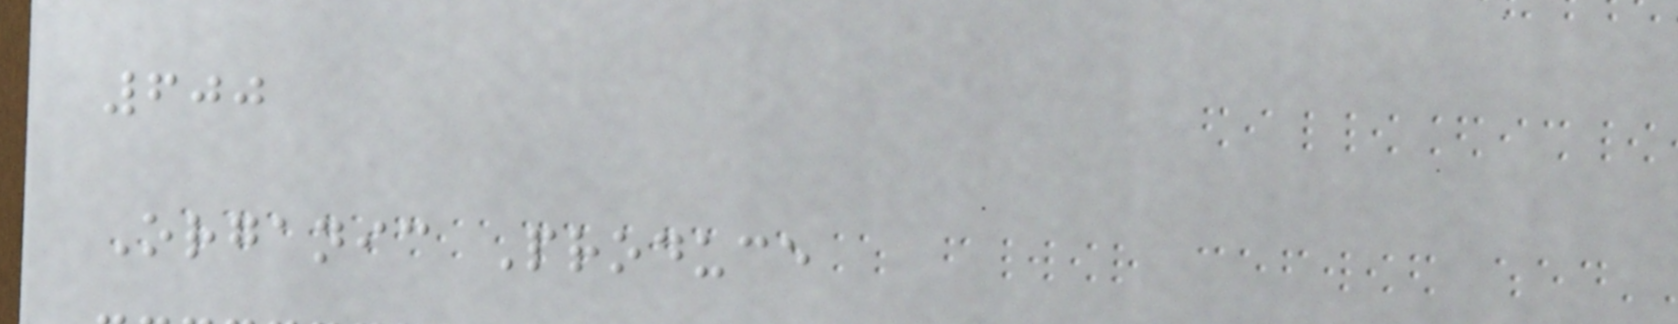600
Organic Produce
